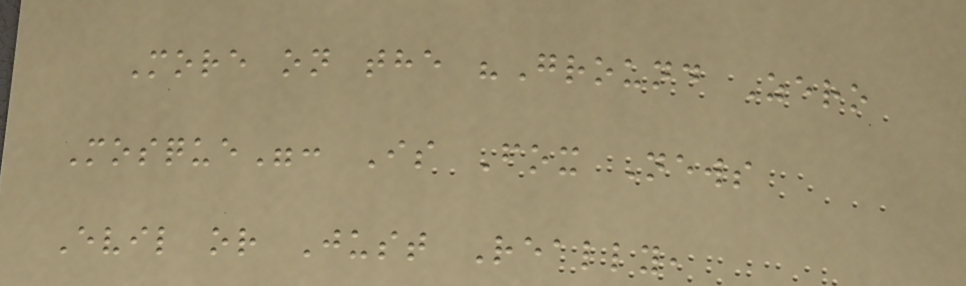More on the "Ground Zero
Mosque": Is Fox News
Evil or Just Really,
